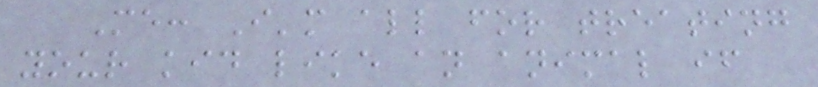Me: I'm all for treating
your kid like an animal if
